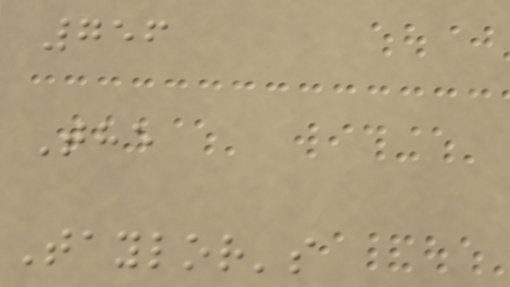756
The
Taylor's
